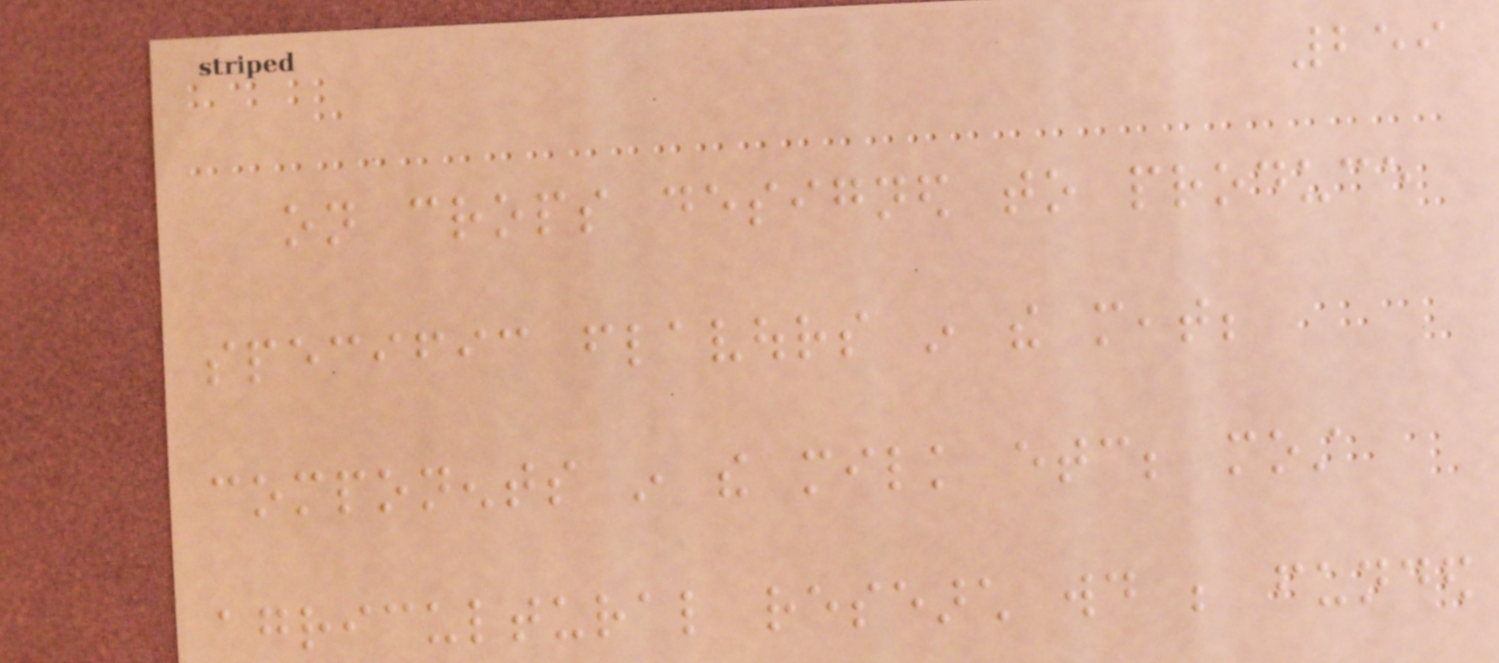259
on crops designed to produce
specific flavours in the meat;
components in the milk etc; most
agricultural research would be funded
